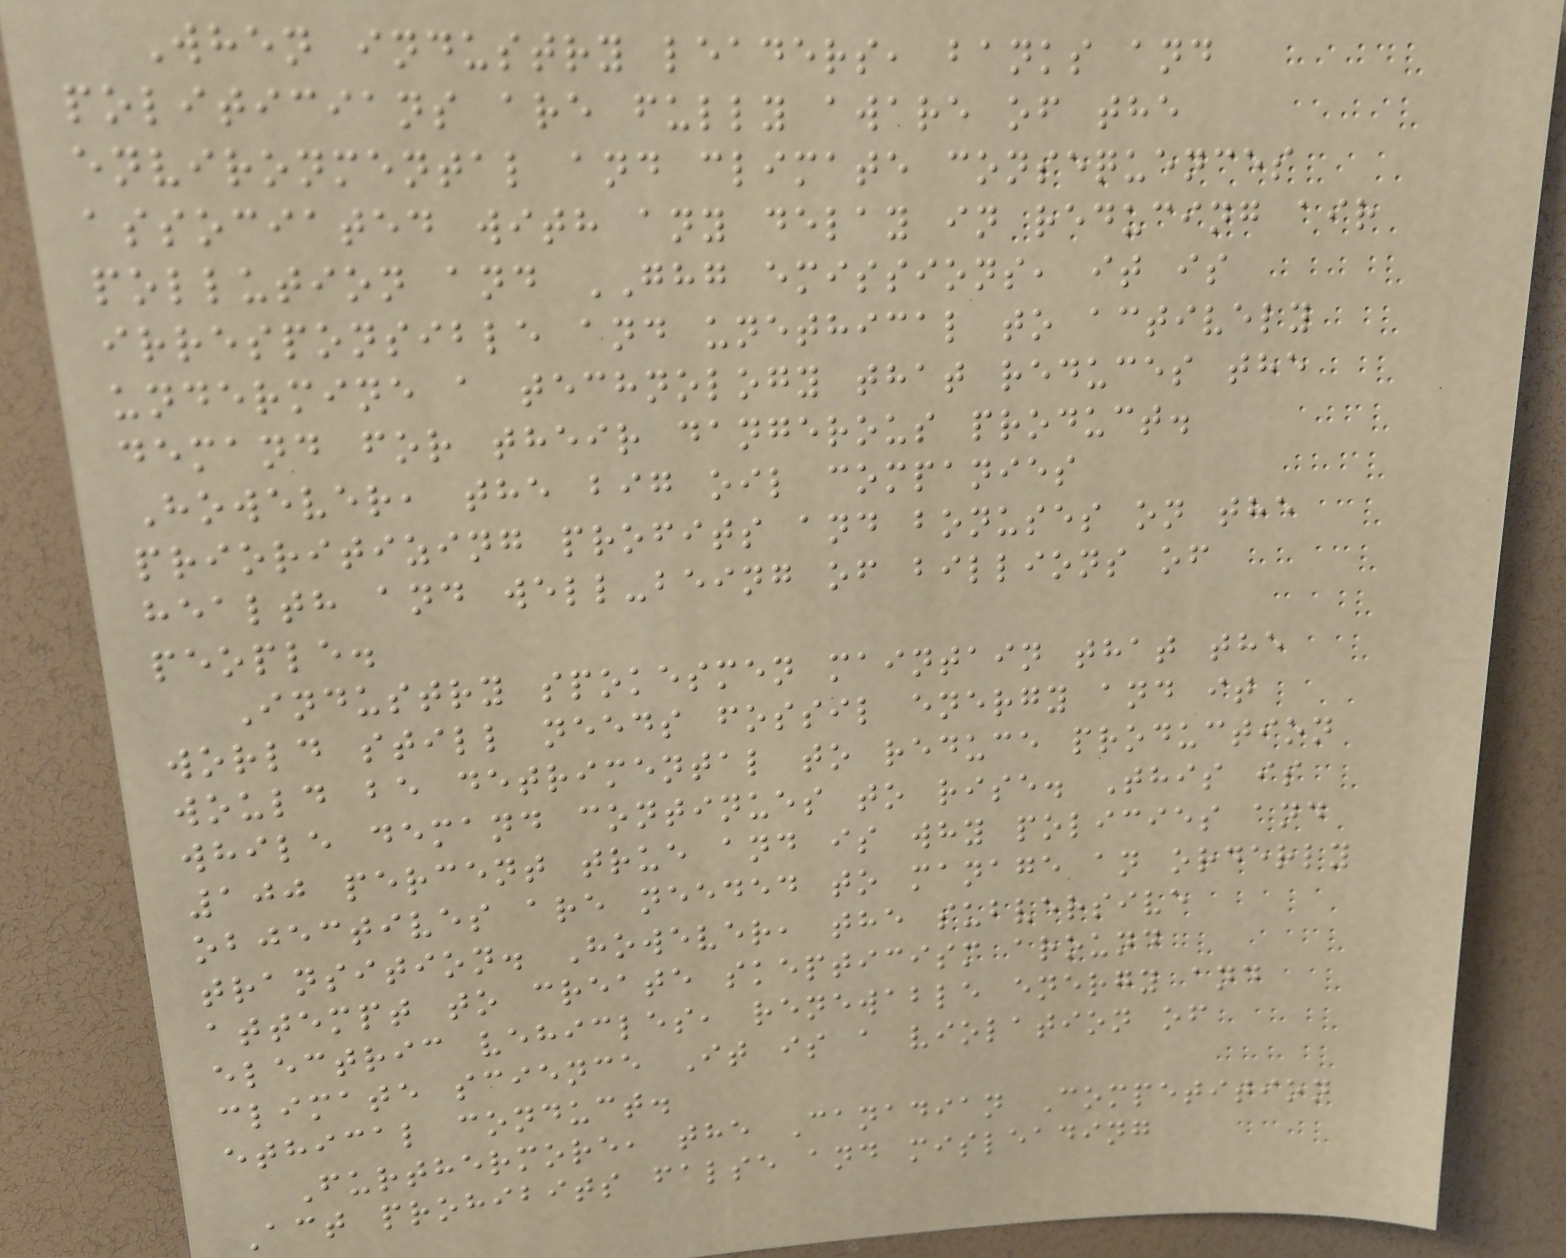When industry leaders, banks and
politicians are fully aware of the
environmental and climate consequences
associated with any delay in reducing air
pollution and GHG emissions, it is
irresponsible and unethical to actively
undermine a technology that reduces the
demand for their dangerous product.
However, the big oil companies
prioritizing profits and bonuses on the
health and well-being of billions of
people.
Industry spokesmen maintain that the
world still needs fossil energy and it
would be detrimental to reduce production
while demand continues to rise. This is
100 percent true and is why policies and
objectives are needed to manage an orderly
transition. However, the subversive
attempt to create skepticism around
electric vehicles, renewable energy and
climate science It is a violation of
ethical conduct.
Furthermore, the Canadian Competition
Act prohibits false and misleading
